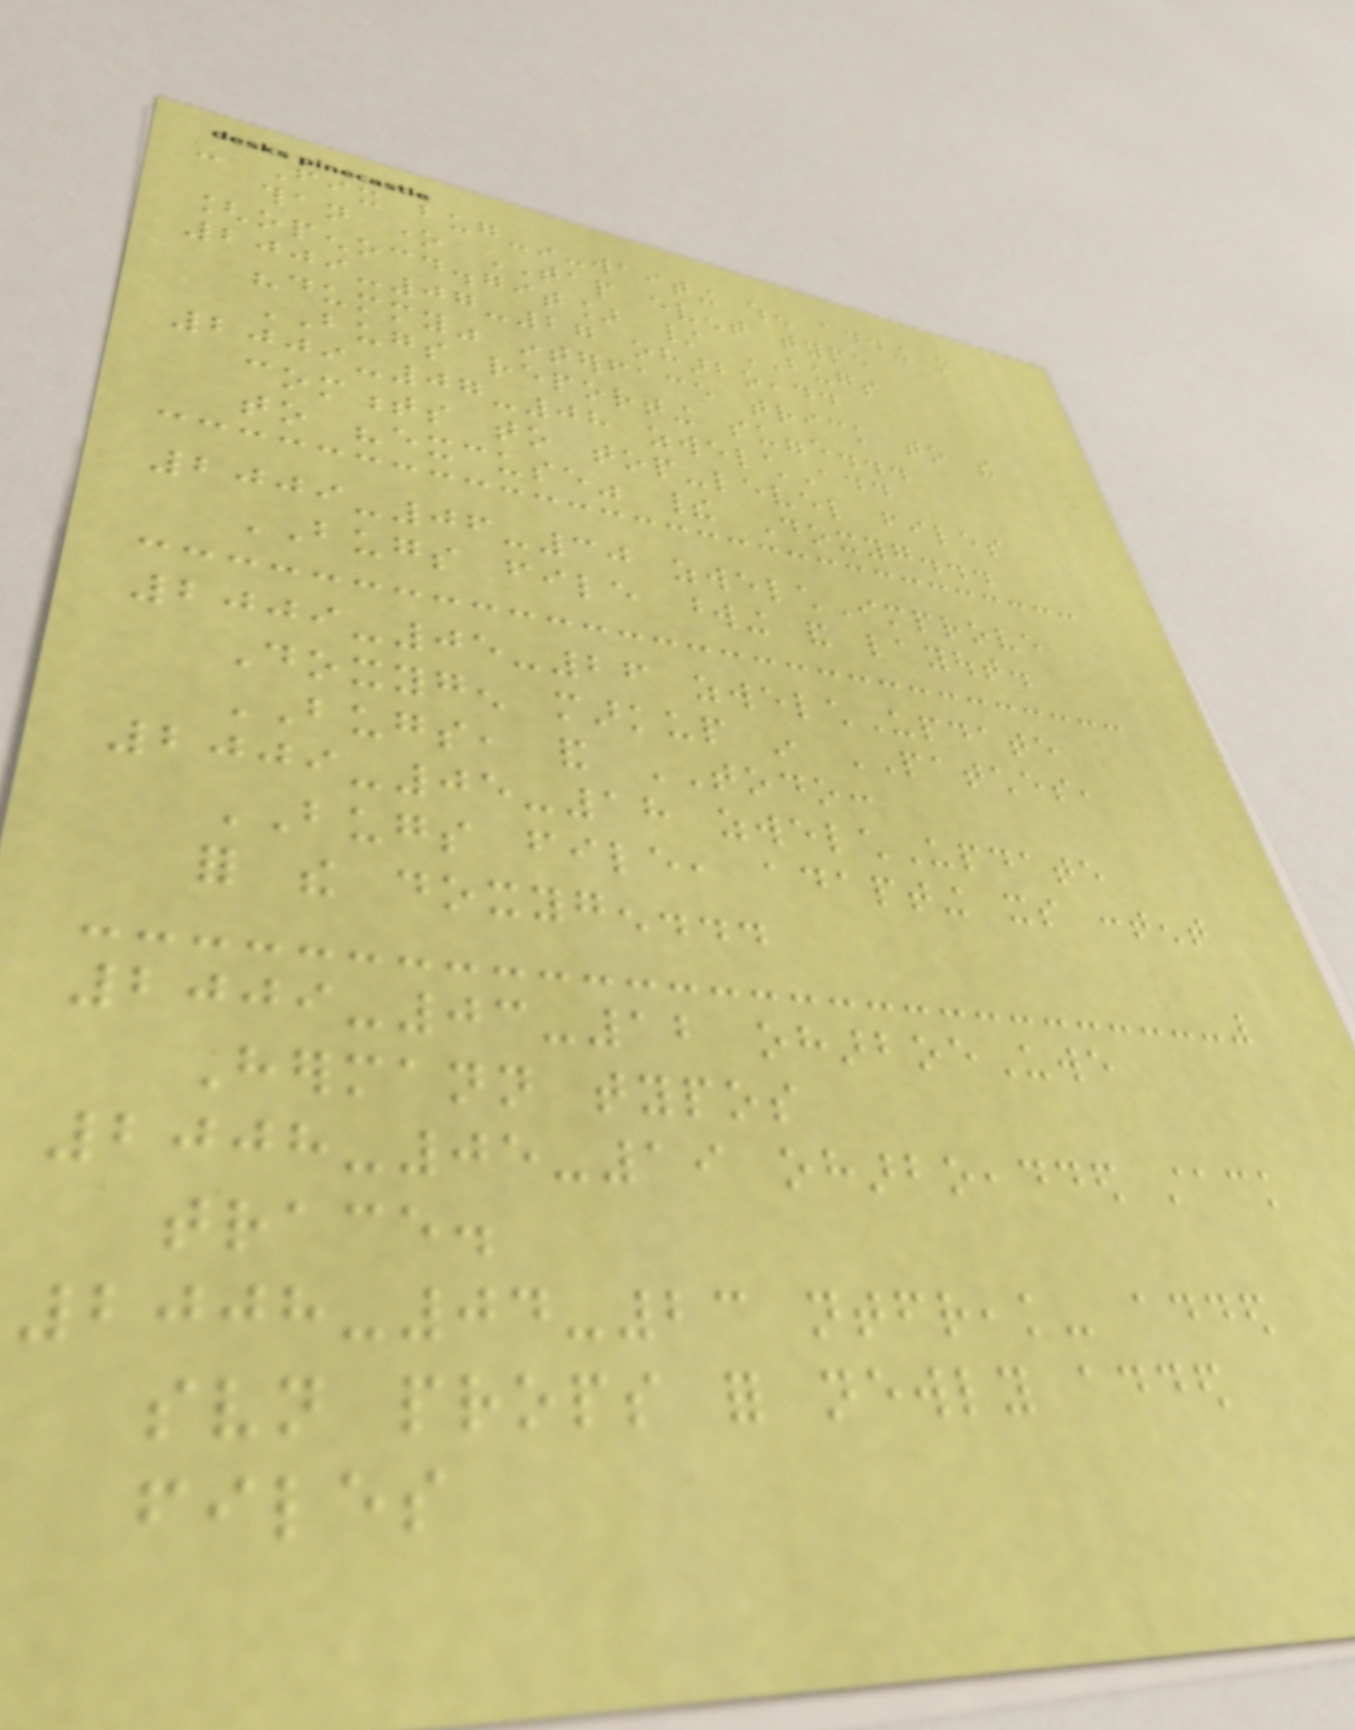- Fix bug-in-waiting when adding more
than one TAP event type
[openocd.git] / BUGS
2009-07-27 oharboeadd
"dummy" interface trick to the
BUGS reporting sugge...
2009-07-08 zwelchAdd
comments to top-level files
to "excuse" their Doxyg...
2009-06-30 zwelchImprove
BUGS file wording and layout.
2009-05-26 zwelchUpdate
Doxygen markup in PATCHES,
BUGS, and TODO:
2009-05-18 zwelchUpdate
BUGS file, adapting its content
for the doxygen...
2009-03-12 oharboeUwe
Hermann typos
2008-05-19 oharboeadded stack
trace.
2008-04-23 ntfreak- added
svn props for newly added
files
